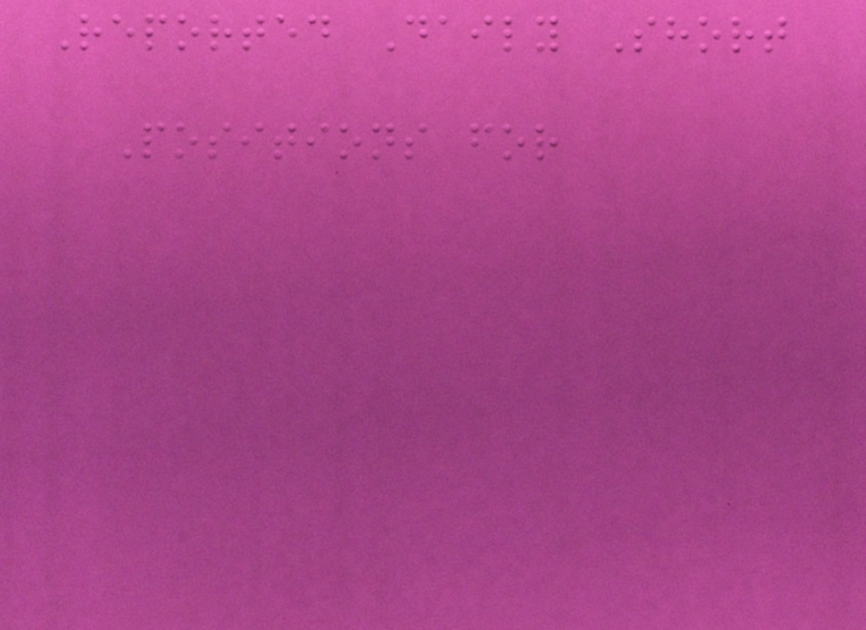Reported Daily Short
Positions for
